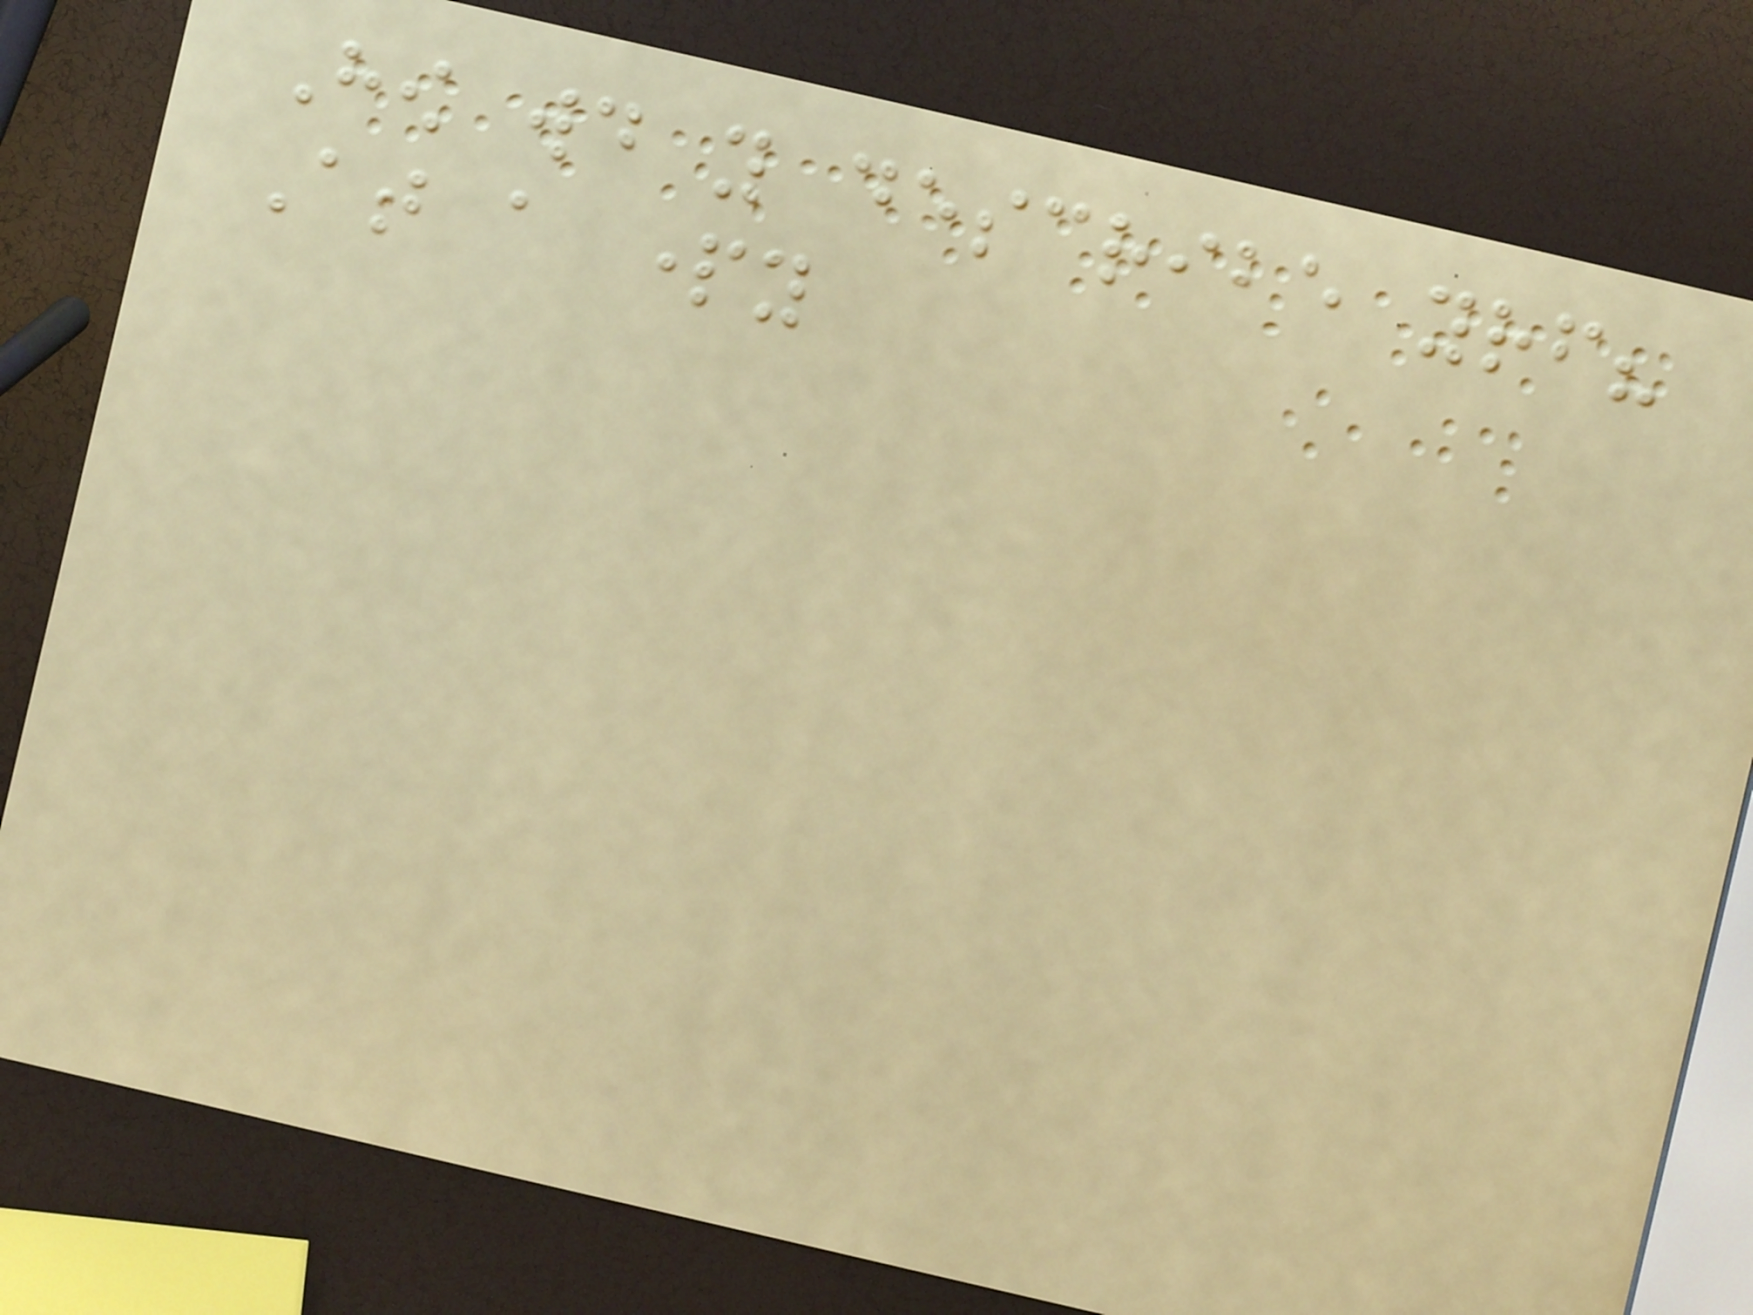How would you describe yourself?
At a party
